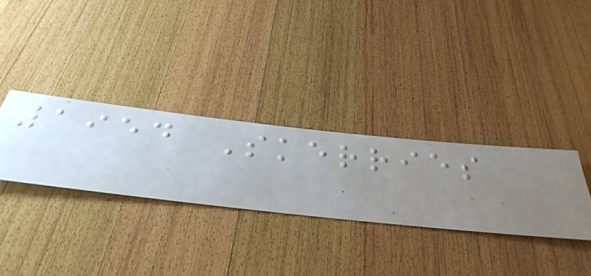1954 Skerries
